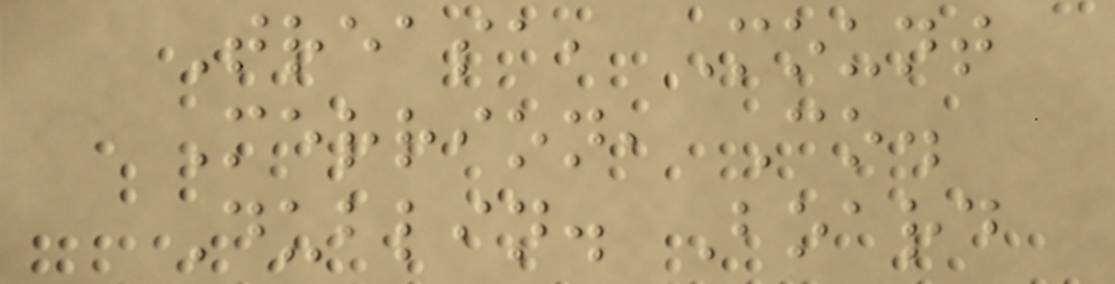Treasa, Mount
Merrion, Co.
Dublin. Board
